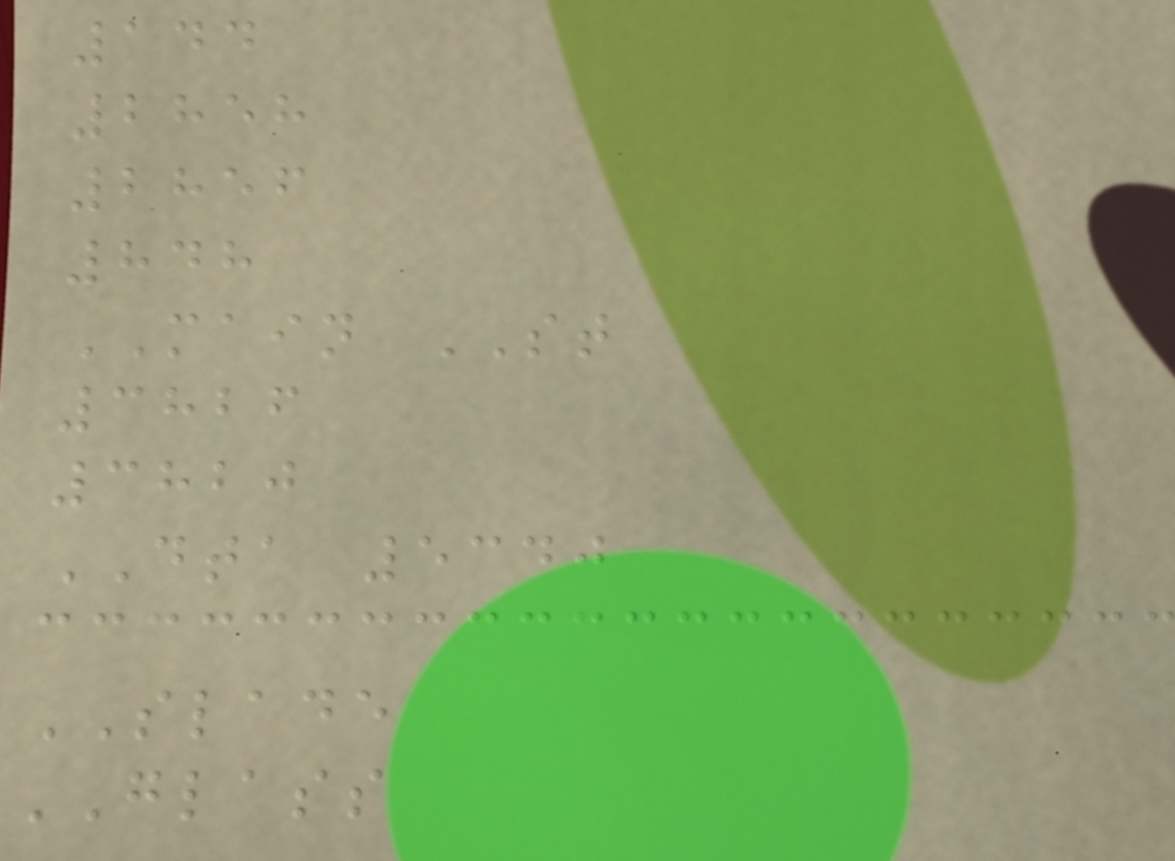144
2858
2856
848
MAIN ST
3826
3820
DTA 5340
SLADE
GLASS
